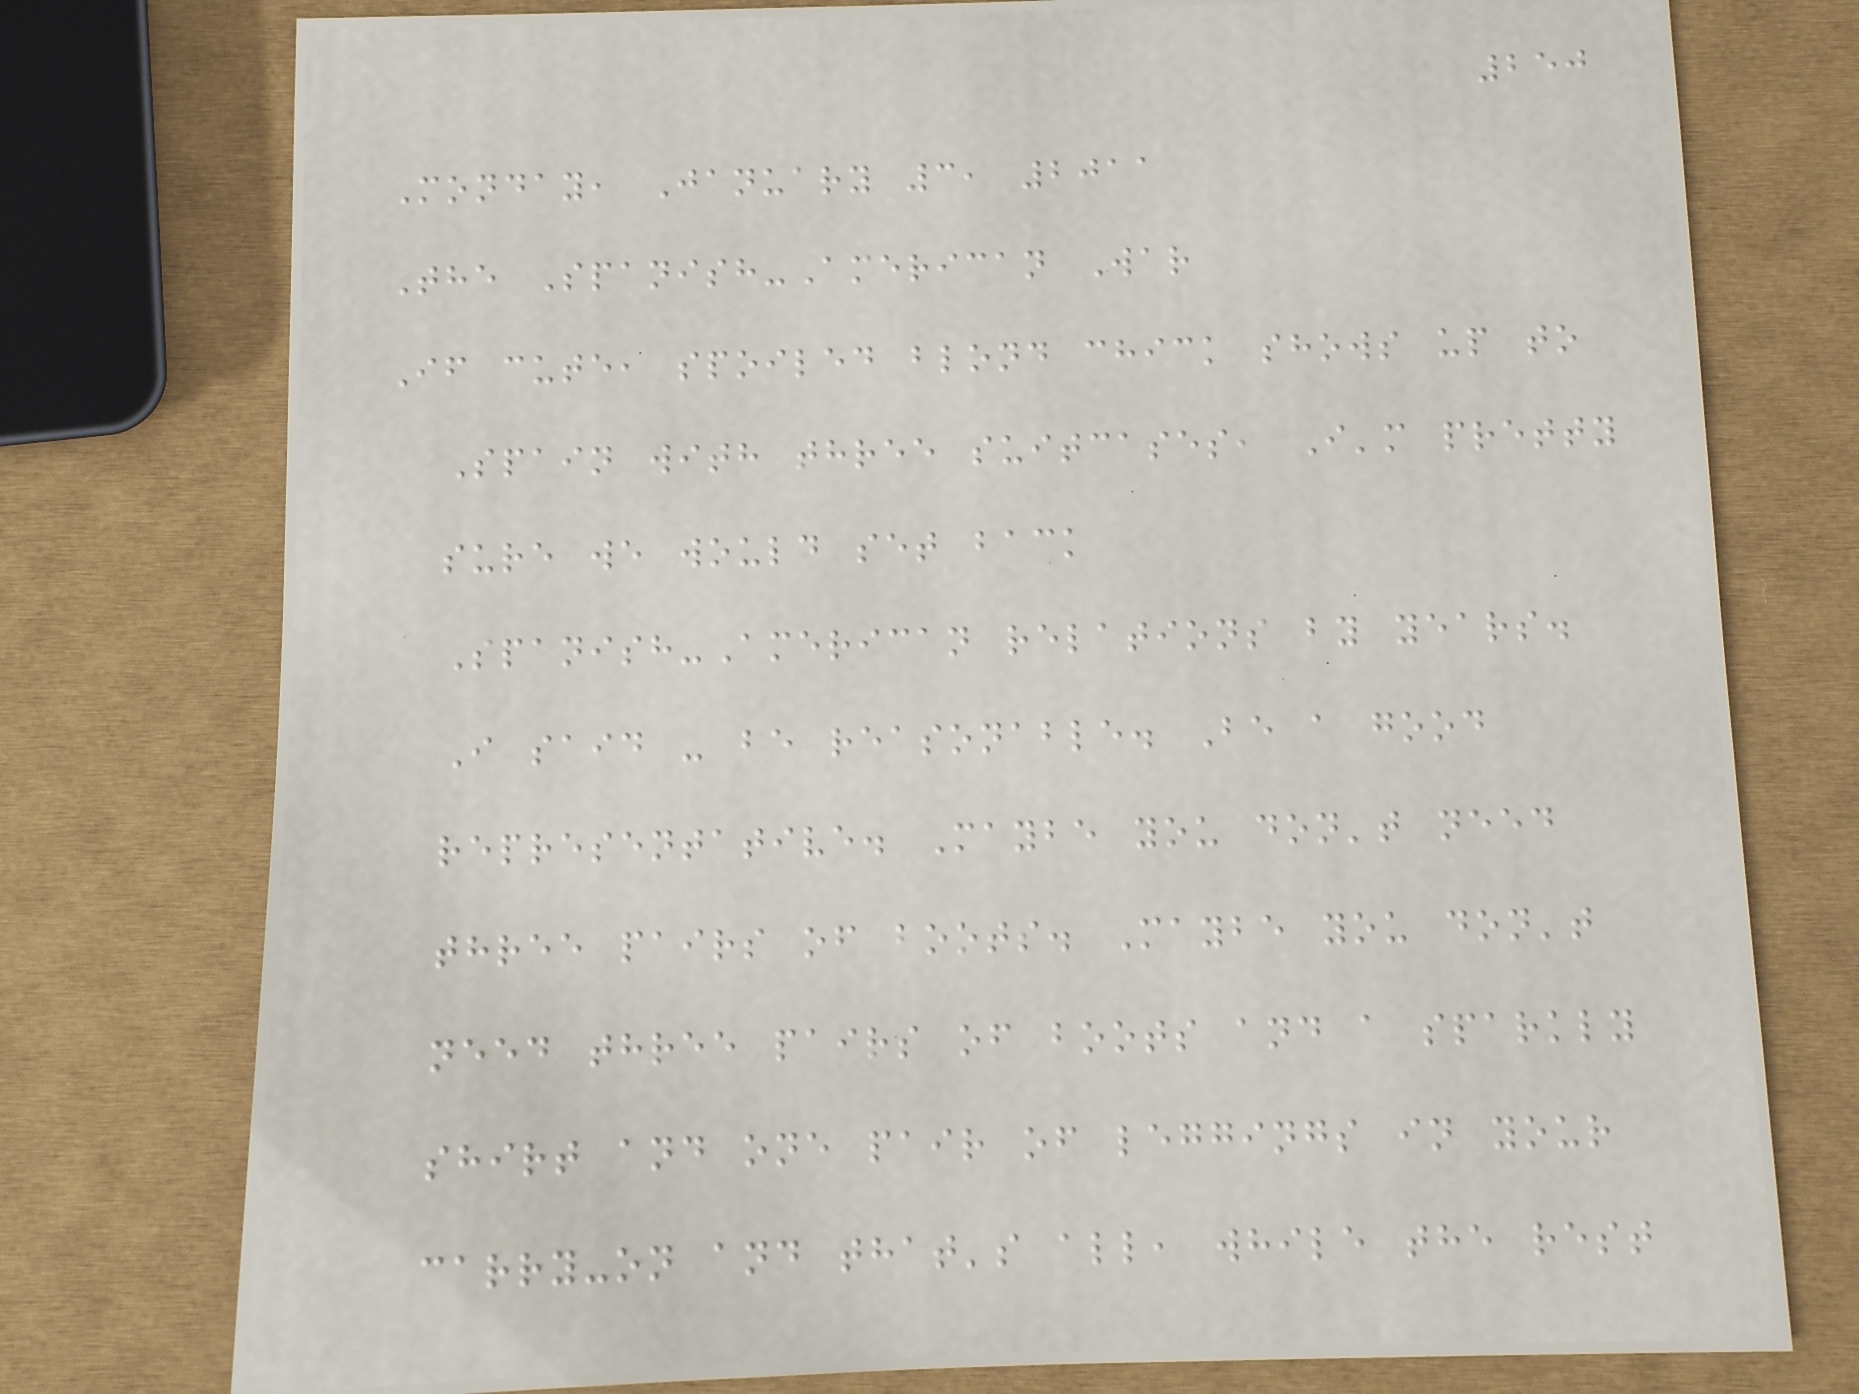250
Monday, January 3, 2011
The Spanish-American War
If cute, spoiled blond chick shows up to
Spain with three suitcases, I'm pretty
sure we would set back
Spanish-American relations by years.
I said - be reasonable. Be a good
representative. Maybe you don't need
three pairs of boots. Maybe you don't
need three pairs of boots and a sparkly
shirt and one pair of leggings in your
carry-on and that's all, while the rest
